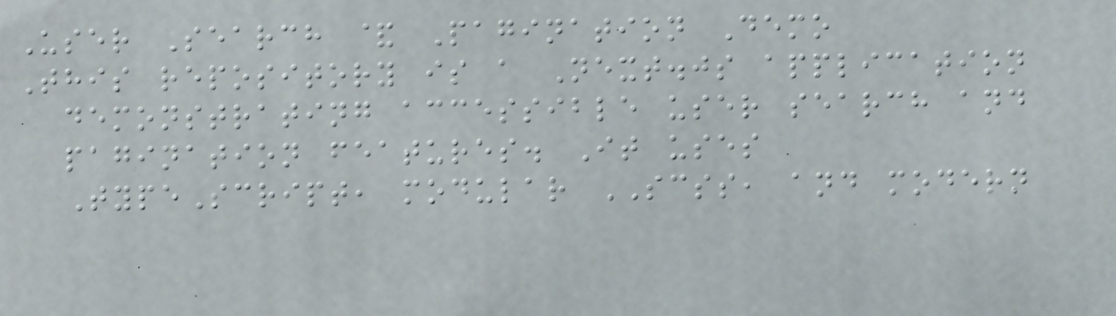User Search & Pagination Demo
This repository is a Next.js application
demonstrating accessible user search and
pagination features. It uses
TypeScript, modular SCSS, and modern
